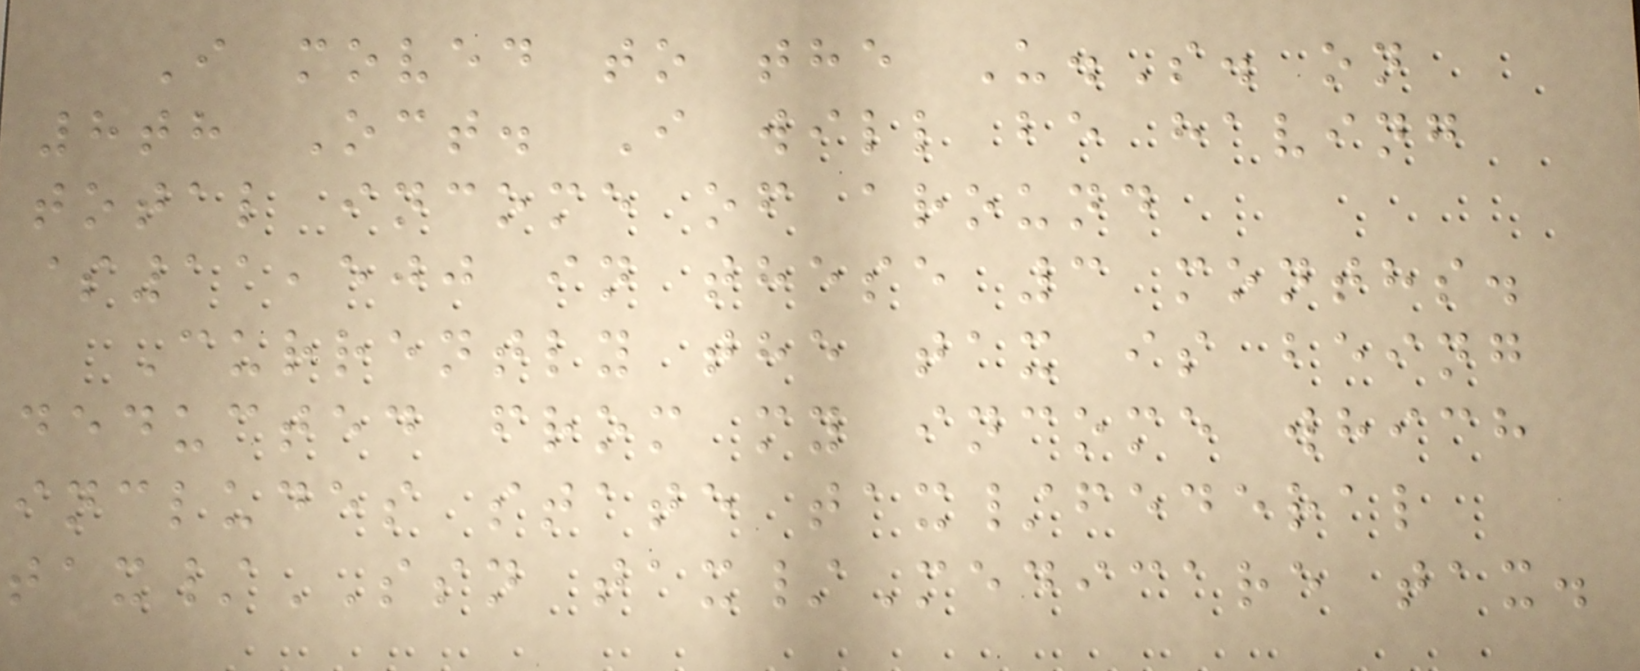I moved to the U.S. on
8th Oct. I will be having
total income of around
$11,500 in these 3 months.
Currently the tax is being
deducted from my income which
includes state tax/federal
tax/SSN tax/Medicare tax.
